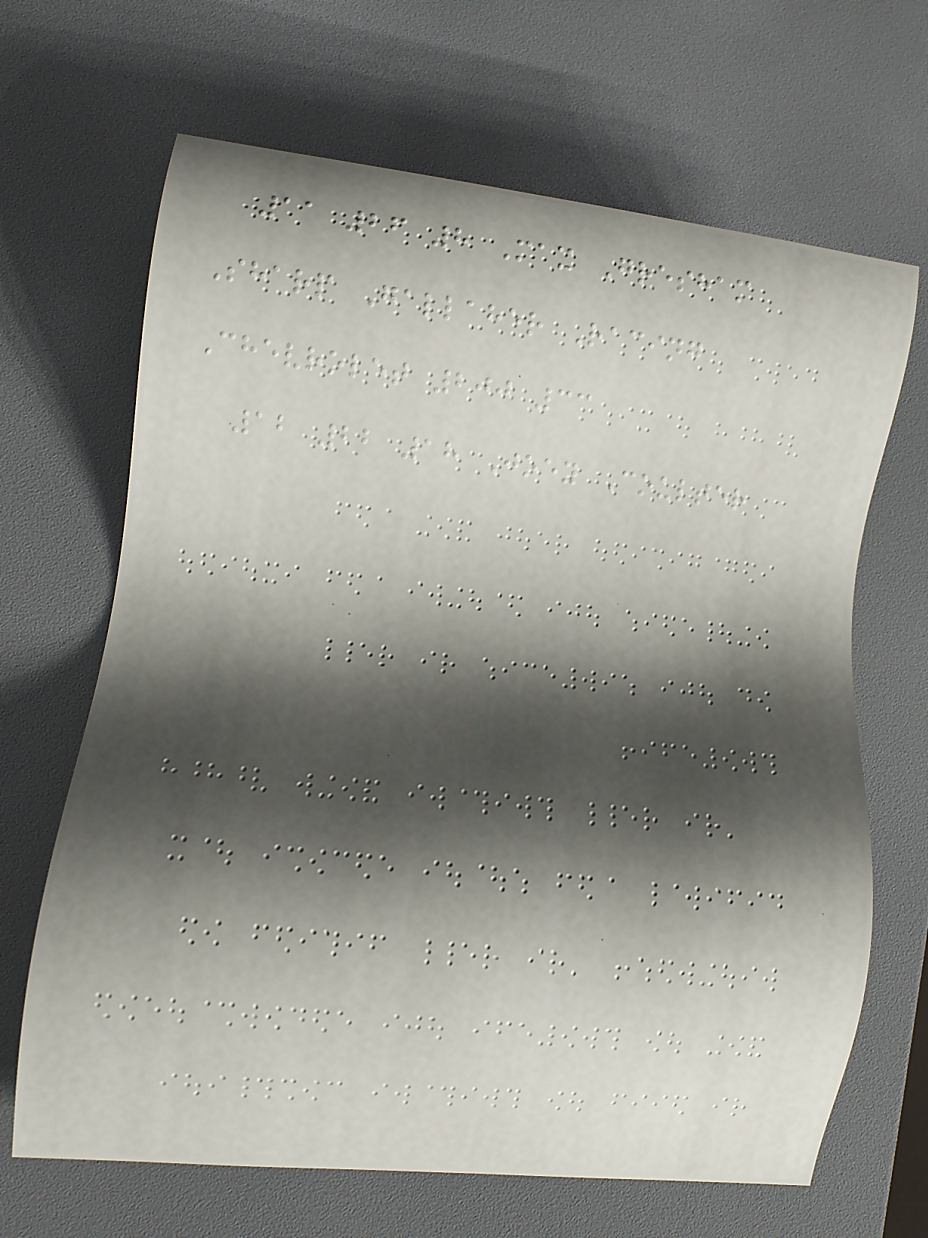11 26 8 Max Gresham
Sharp Gallaher Racing
Chevrolet 200 33
12 22 18 Joey Coulter
